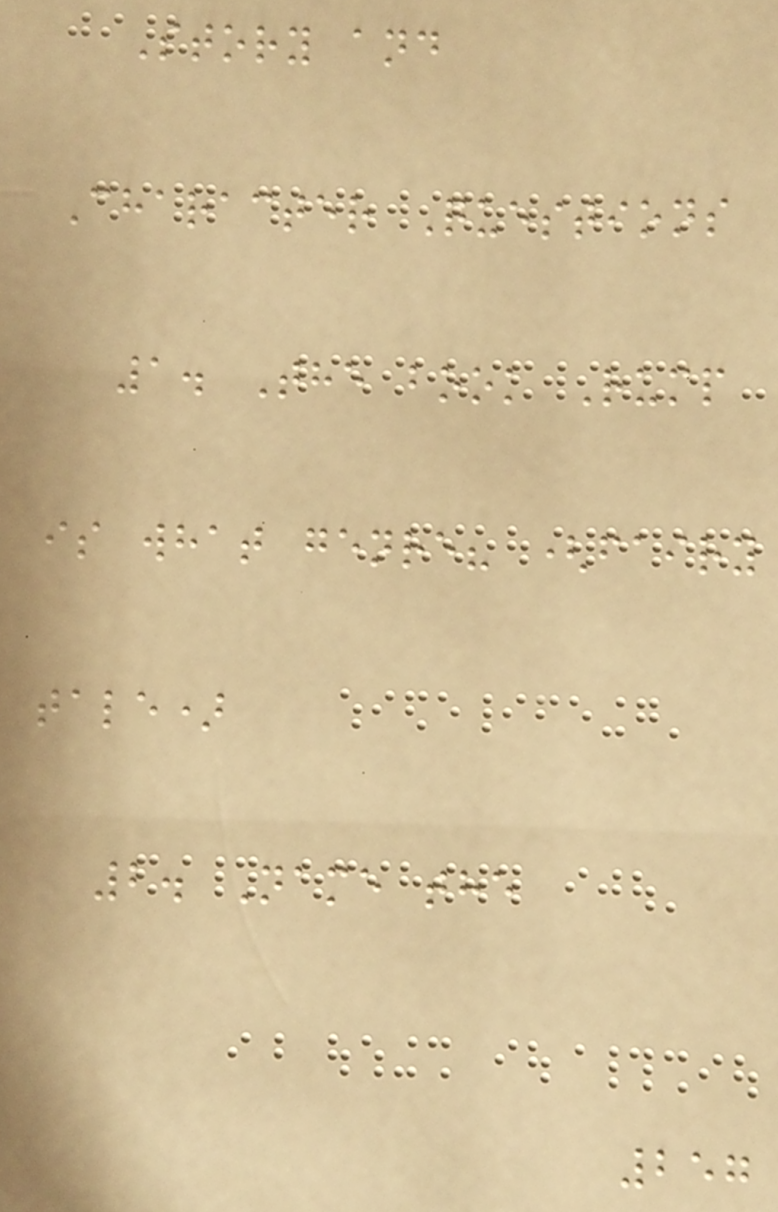Story and
Character Questions
1. The book Rump
is what genre? (fairy
tale)
2. Name the
257
